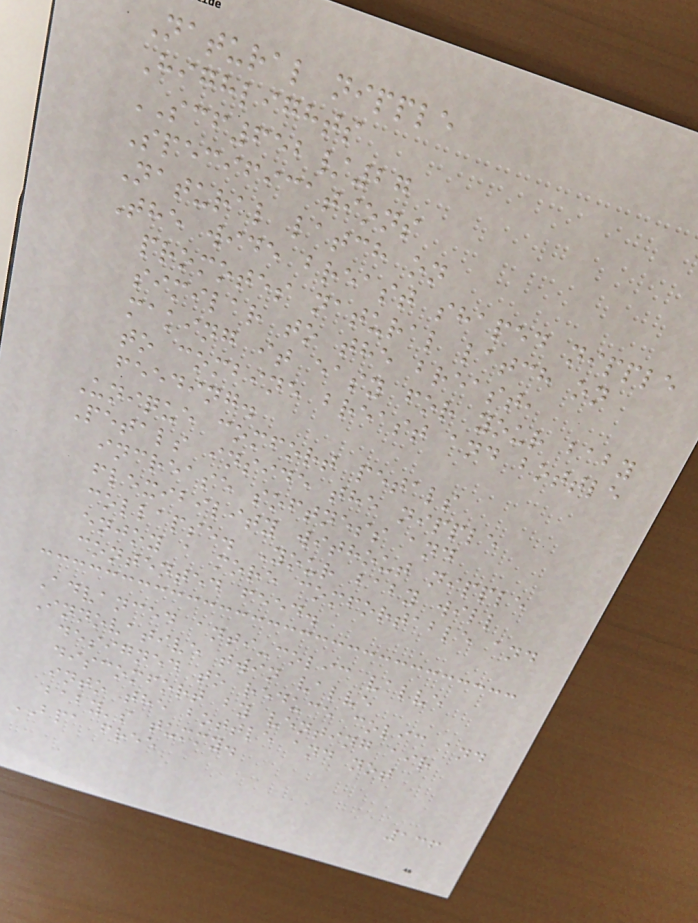Natural nipple
Highlights
SCF652/27
Specifications
Natural latch on
The wide breast shaped nipple
promotes natural latch on
similar to the breast,
making it easy for your baby
to combine breast and bottle
feeding.
Unique comfort petals
Petals inside the nipple
increase softness and
flexibility without nipple
collapse. Your baby will
enjoy a more comfortable and
contented feed.
Advanced anti-colic valve
Innovative twin valve
designed to reduce colic and
discomfort by venting air
into the bottle and not
baby's tummy.
BPA free
136
